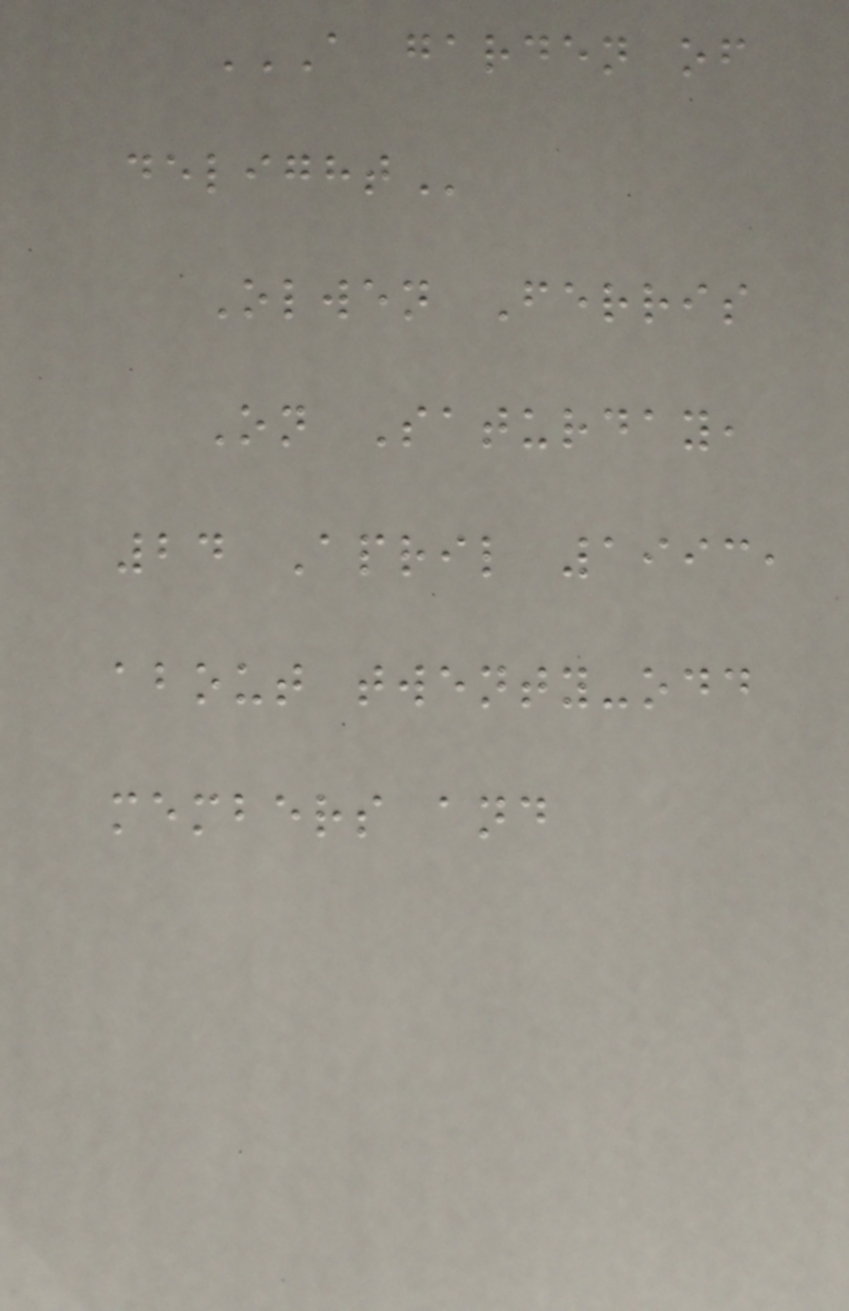A GARDEN OF
DELIGHT
Olwen Ferris
On Saturday,
24 April 1993,
about twenty-odd
members and
